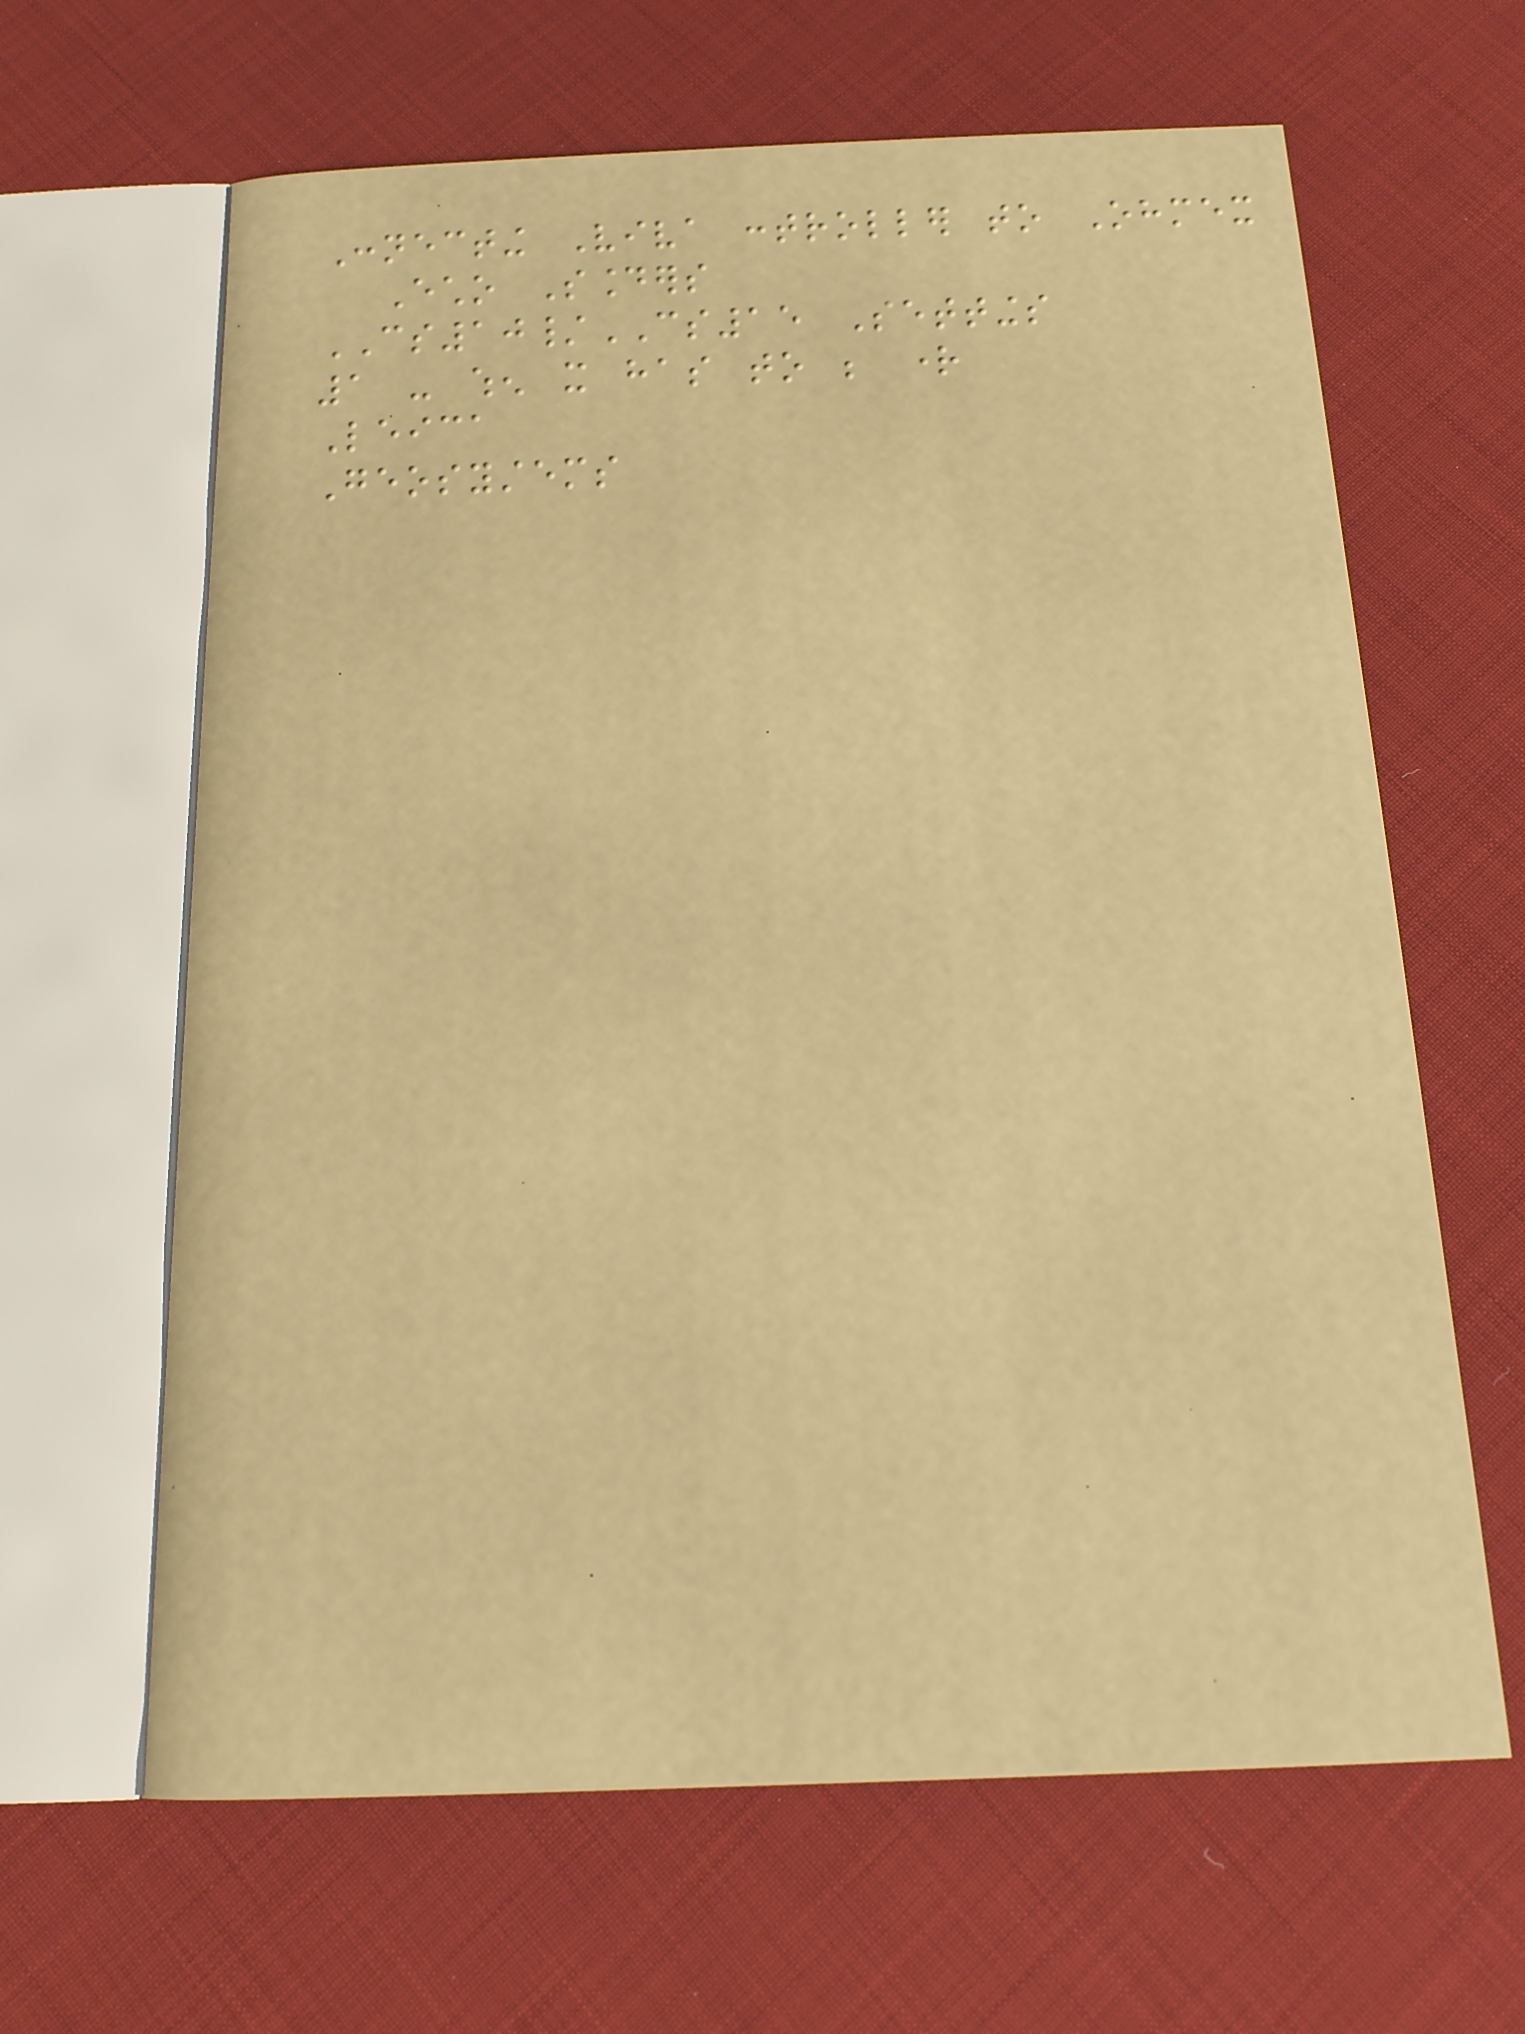Connecting Viva controller to Ohmex
Echo Sounders
CS10/CS15 Settings
1 - when it has to be right
Leica
Geosystems
